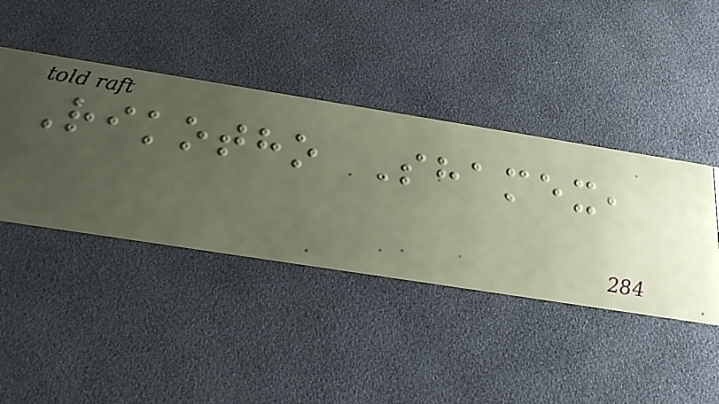Rikotho Shamex,
